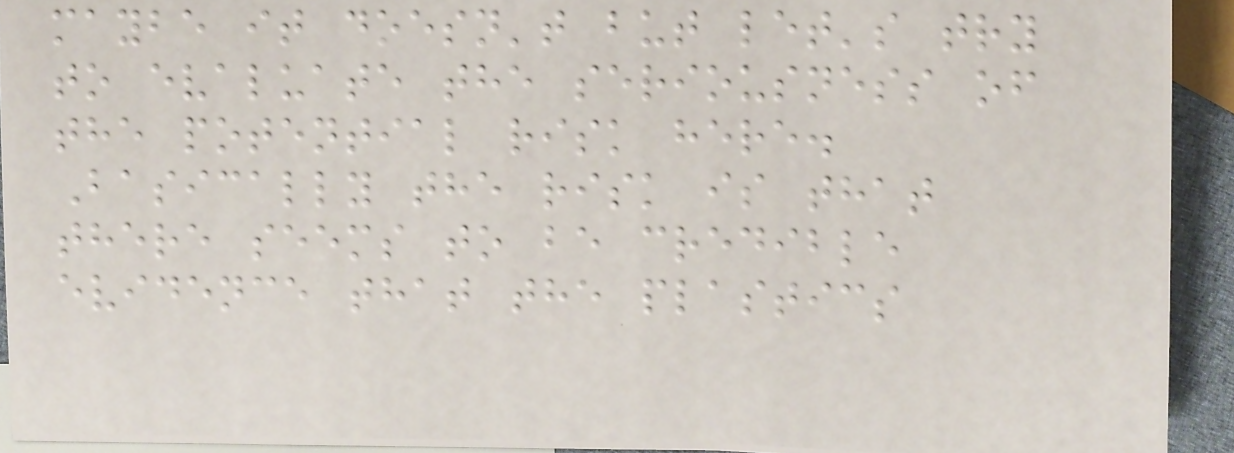maybe it doesn't but let's try
to evaluate the seriousness of
the potential risk here.
Basically the risk is that
there seems to be credible
evidence that the plastics
